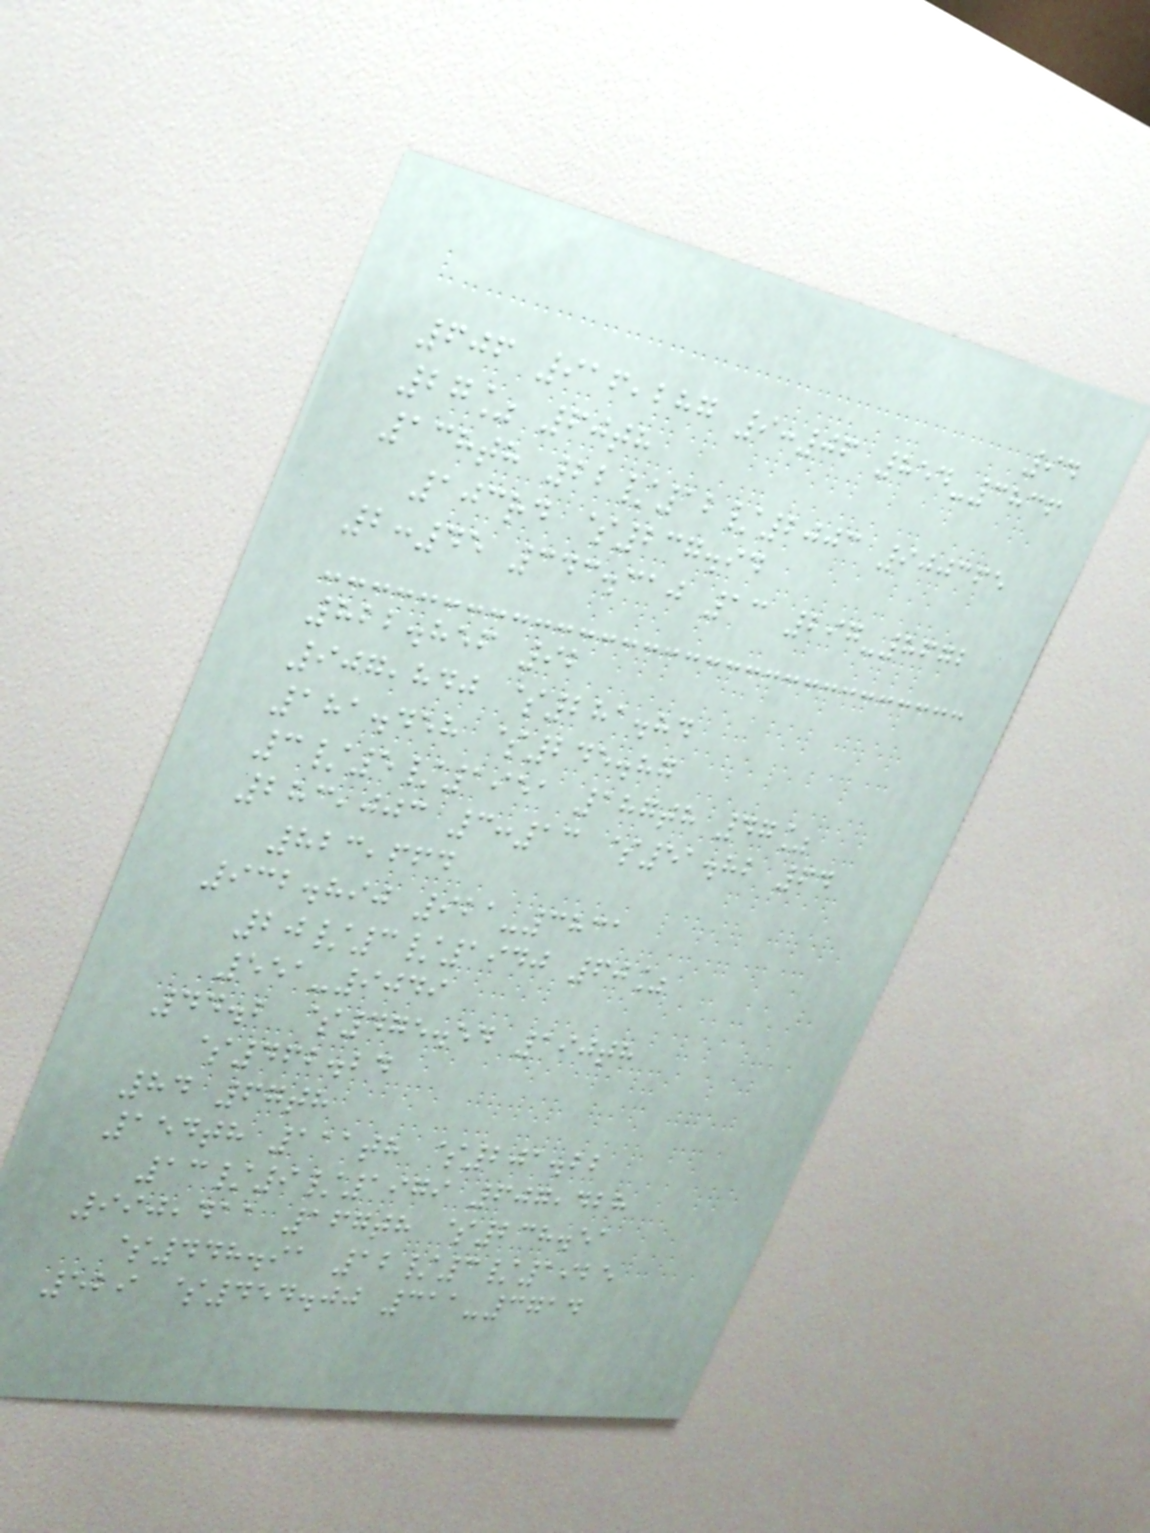94
606 916,287 9:06 854-3836
27% 60th
138th 22/12/2003 900365
103rd $237.94
2:45 343.310 13 297-8672
822.856 92
907,840 $281.84
181.458 $245.87
3/5/1951 187th 47%
283,003 3:13 $51.82 64
823,664
932.890 921-3831
20/3/1940 60%
551-9049
44.2 $475.54 190th
$462.24
84 67th
154th 111th $201.22
13/9/1979 607,428
990,411 167th $238.51
$448.91 12/3/1925
529 $454.00 311-3714
